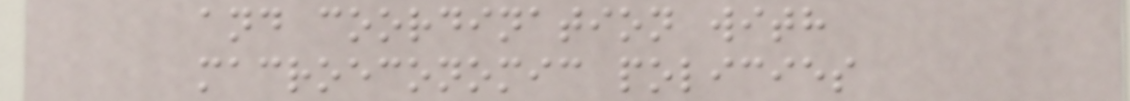and coordination with
macroeconomic policies
